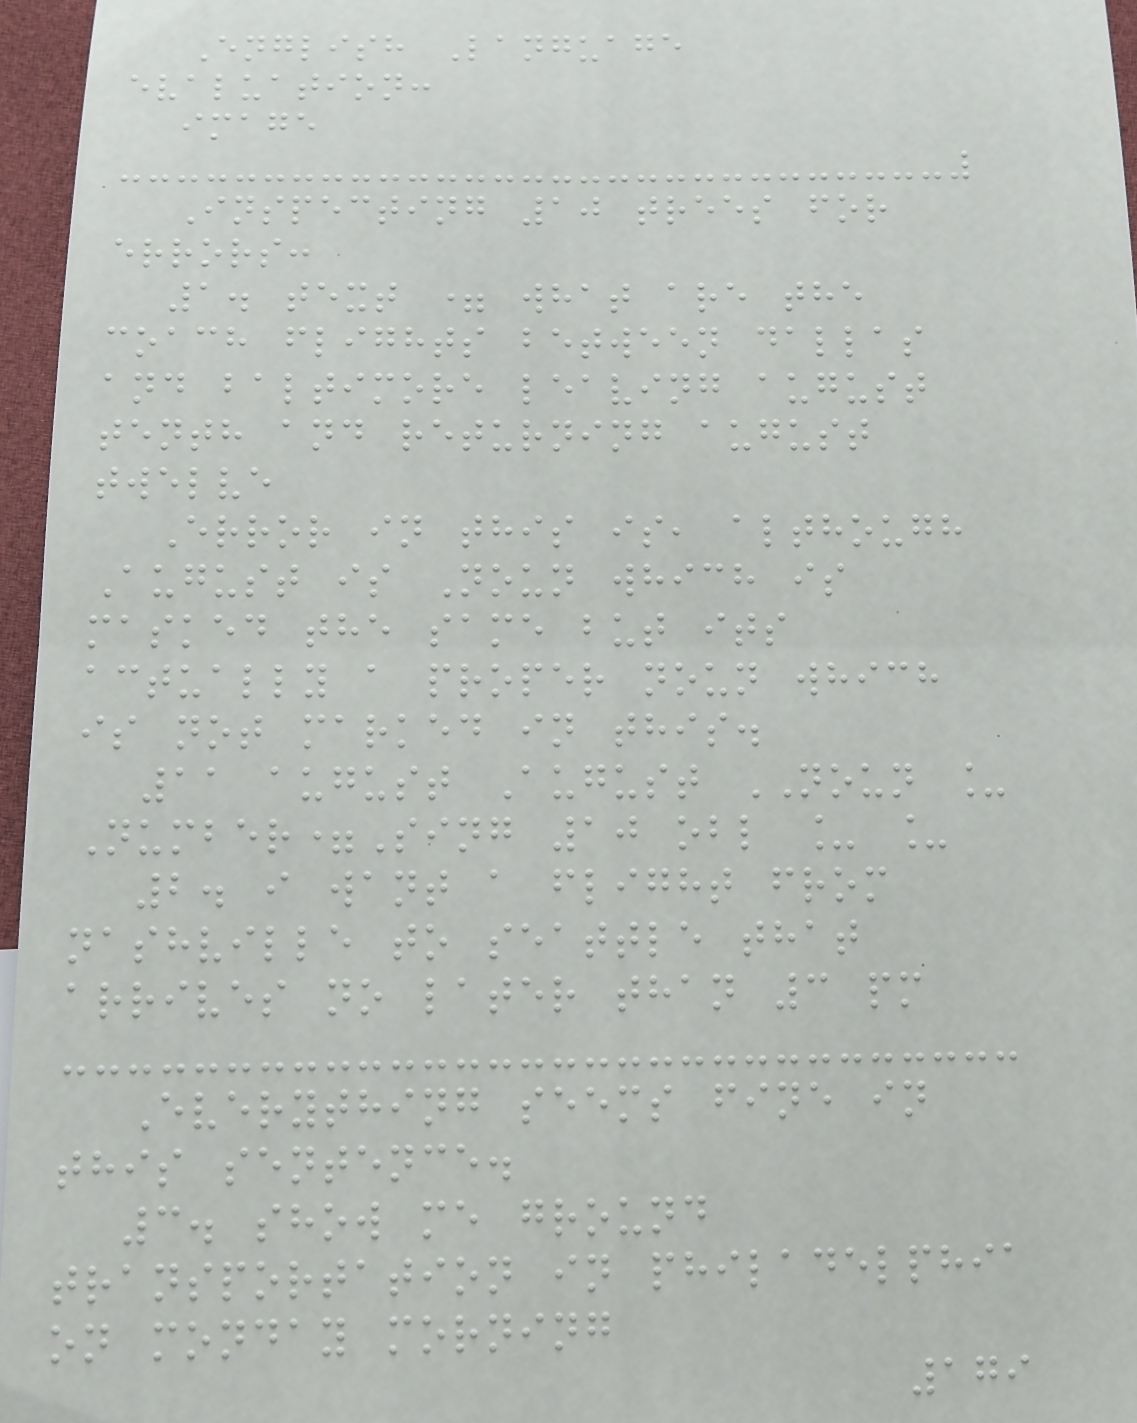English Language
evaluation:
image
Inspecting 10 trees for
errors:
1. text = what are the
coach flights between dallas
and baltimore leaving august
tenth and returning august
twelve
Error in this is, although
August is Noun which is
masked the same but its
actually a proper noun which
is not marked in this.
11 august August NOUN _
Number=Sing 10 obl _ _
2. i want a flight from
nashville to seattle that
arrives no later than 3 pm
Everything seems fine in
this sentence.
3. show me ground
transportation in philadelphia
on monday morning
179
